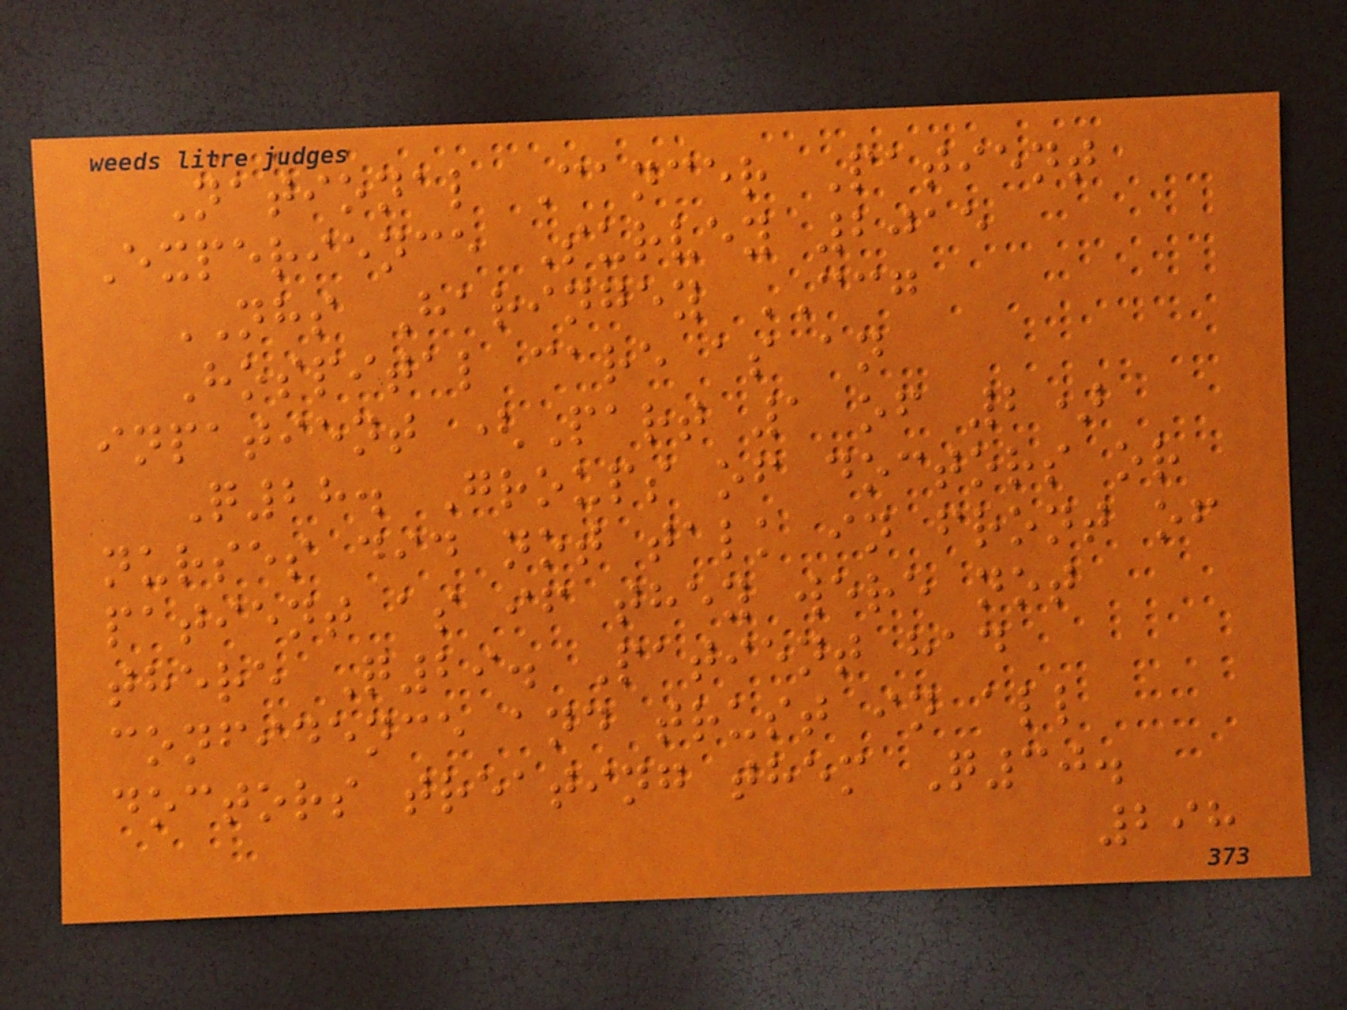National Cancer Patient
Experience Survey 2015
NHS Haringey CCG
Hospital care as an
inpatient (Part 1 of 2)
Q28. Groups of doctors or
nurses did not talk in front of
patient as if they were not
there Q29. Patient had
confidence and trust in all
doctors treating them Q30.
298
